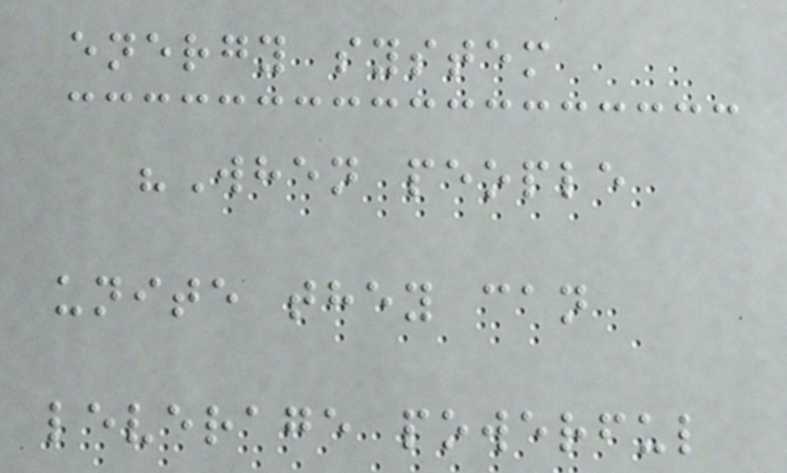energy system
"When people
unite they can
leverage powerful
